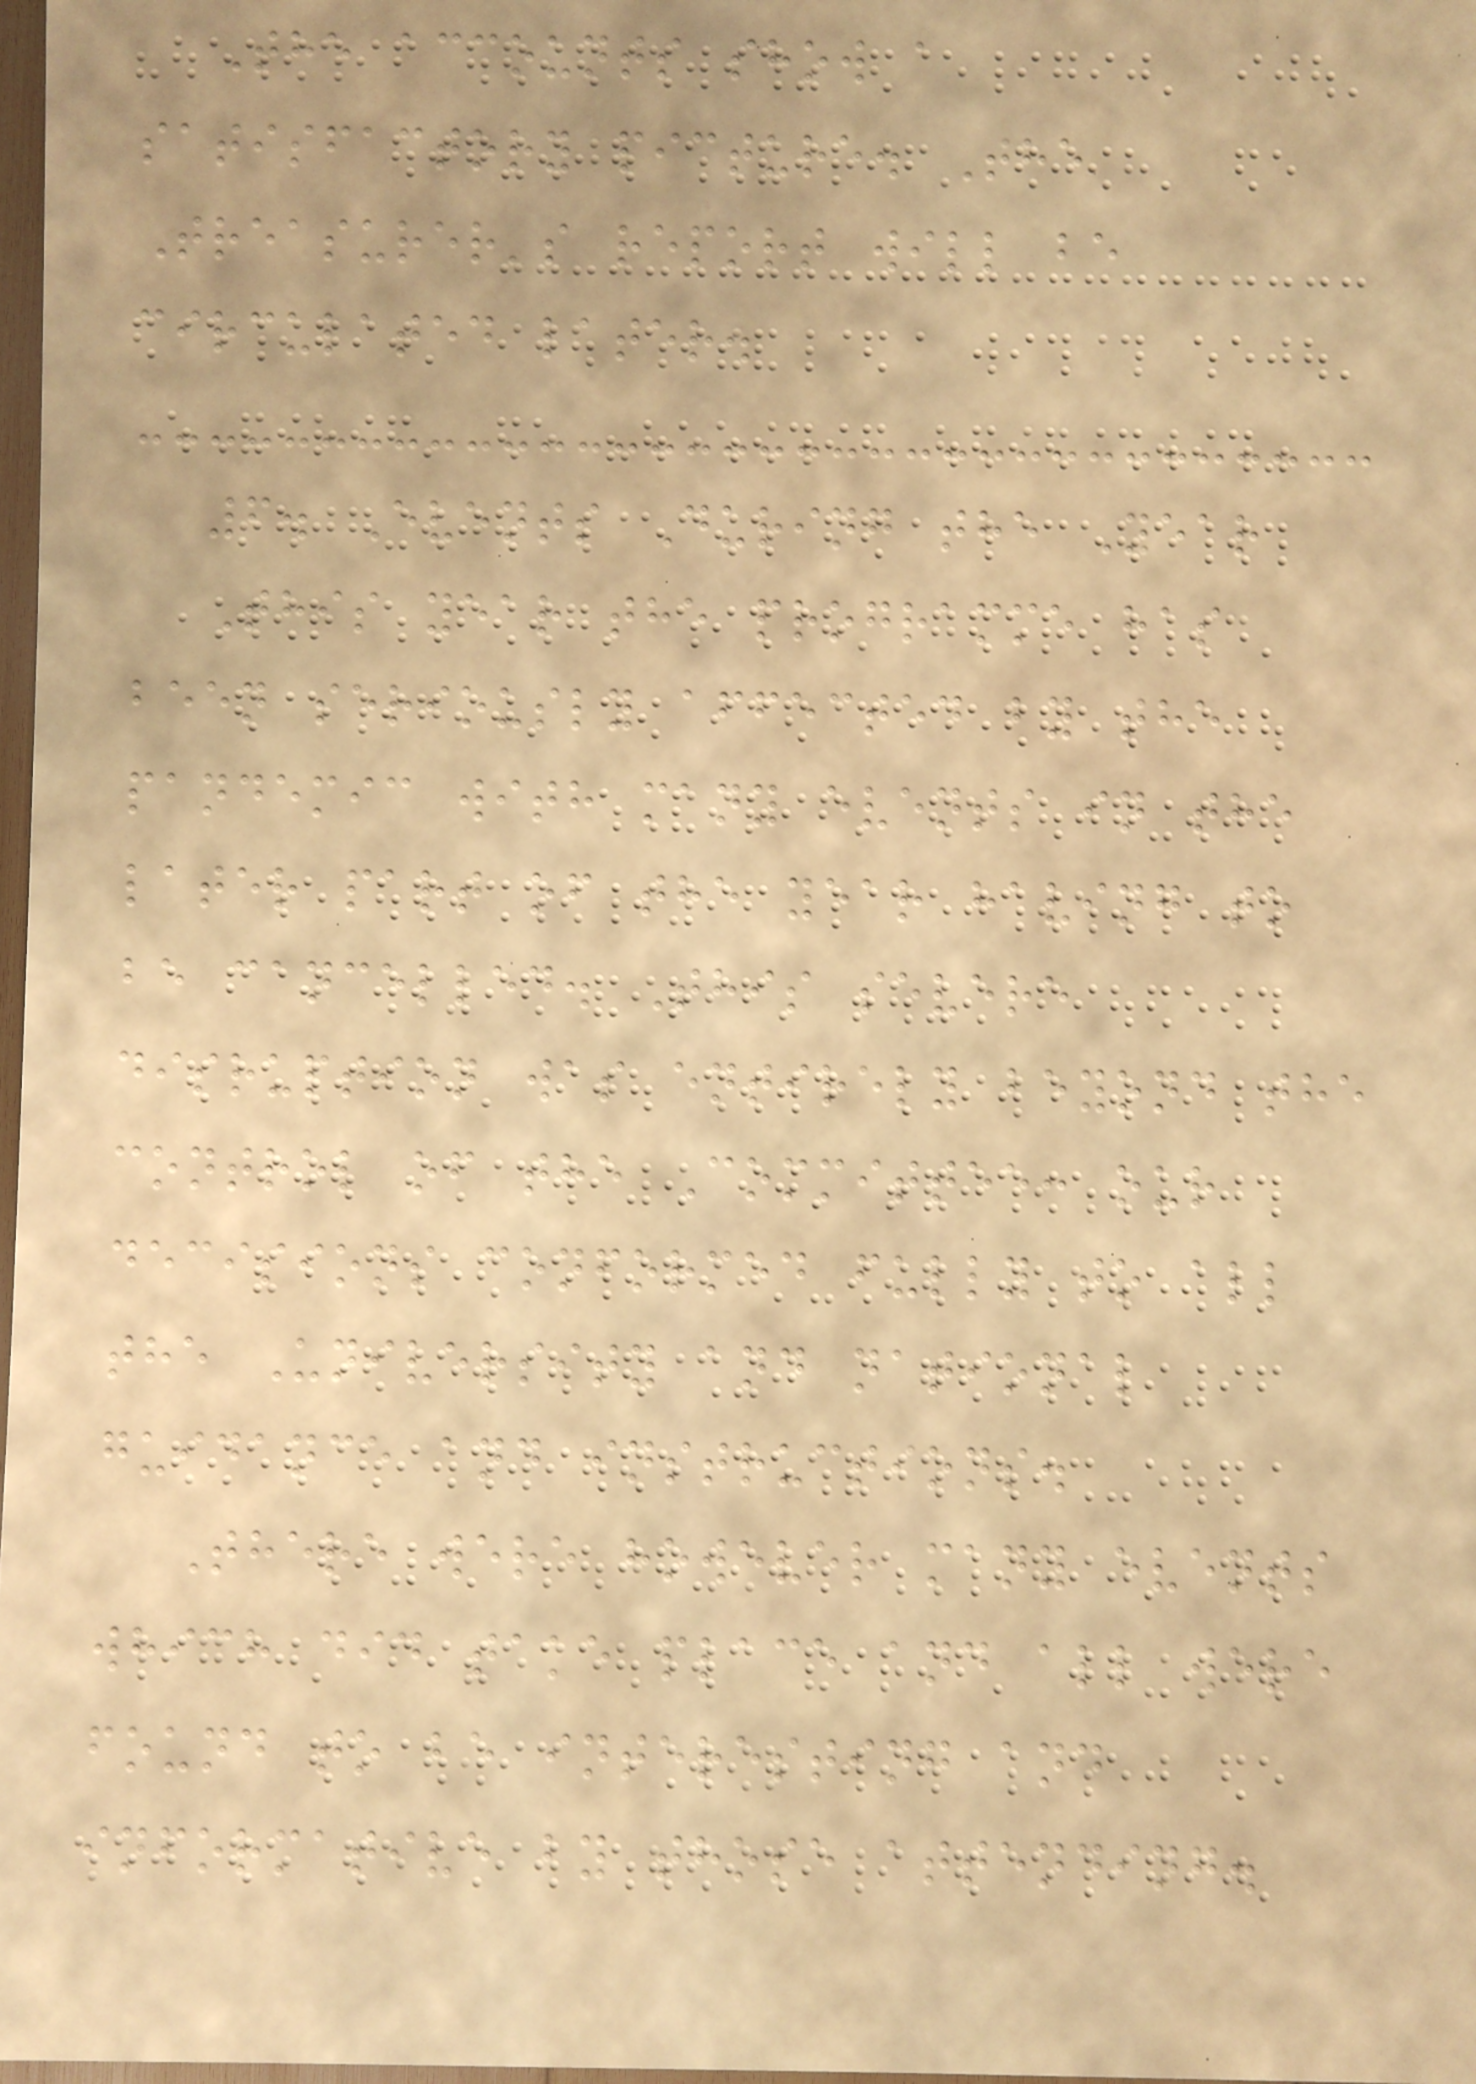The accounts show a
satisfactory picture. The
Treasurer's report will be
circulated later.
6. Events During the Year
This year the programme has
been seriously affected by the
pandemic with many events in the
later part of the year having to
be cancelled. This severe
disruption was entirely beyond the
control of the Committee: our
decisions conformed fully to all
the University and national
guidance and instructions.
There were however many events
which did take place and all were
found to be interesting and
informative by those attending.
